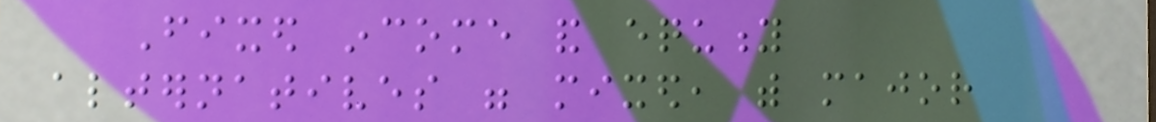Fixed income and equity
alternatives were mixed, with major
